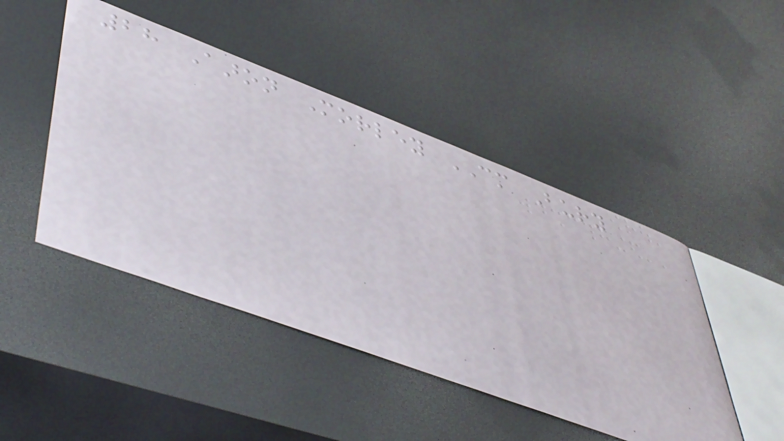28 Aaron Morley CM Bury
